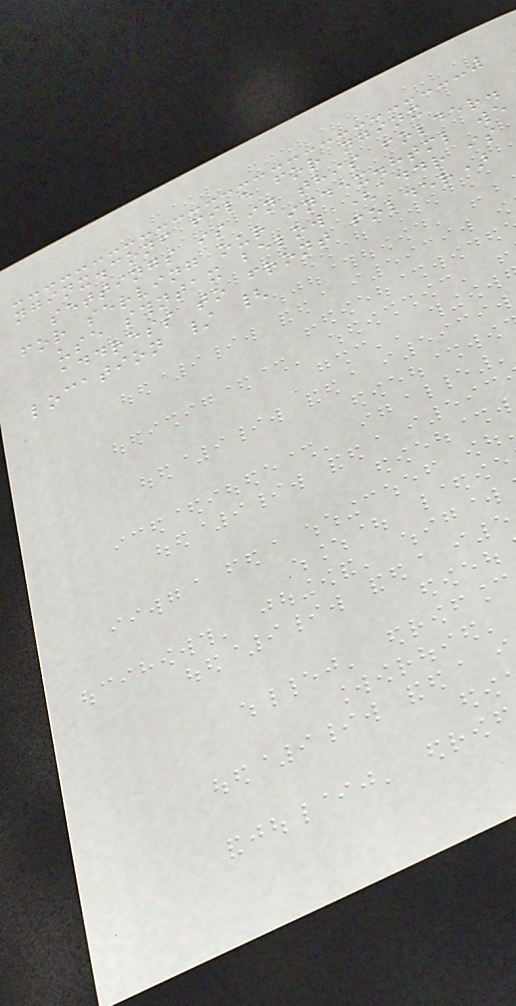nginx.conf file for nginx
settings is in this folder.
for serving our index.html we
use syntax below (addr is
address to front folder)
location / {
